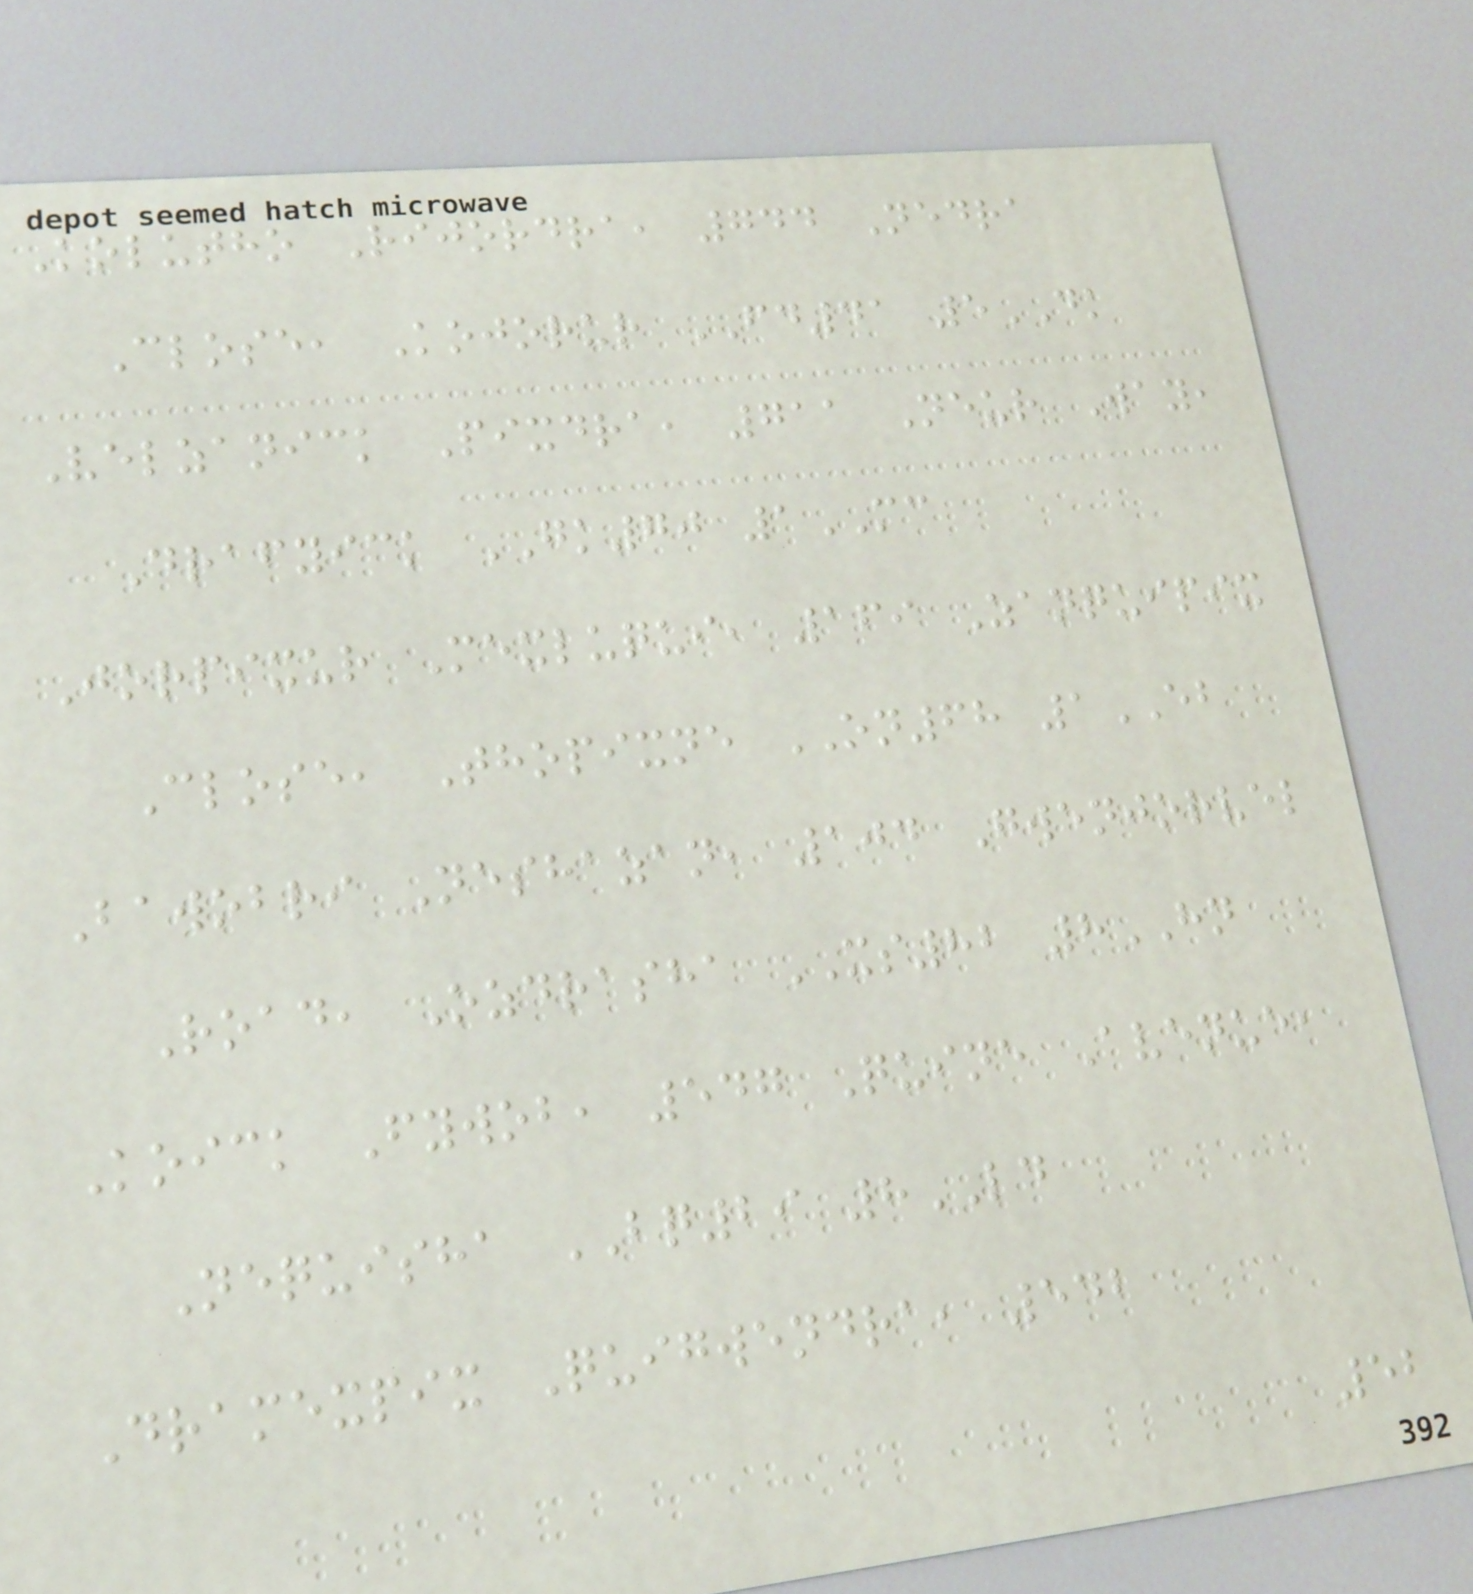Kolutho Rijordra, 744 Nedra
Close, Kojorur FD41 5DK
Velzanick Pixdra, 711 Neur Way,
Drafyick GK70 1MC
Jorpixur Mexluqui, 169 Zanquipix
Close, Thopixne ON68 1EB
Bawobri Neshazan, 104 Gwenjorvel
Road, Ozdrasha XS82 8HN
Koick Fywob, 547 Quine Avenue,
Nequisha BQ29 8LD
Dramexpix Quigwendra, 542
52
